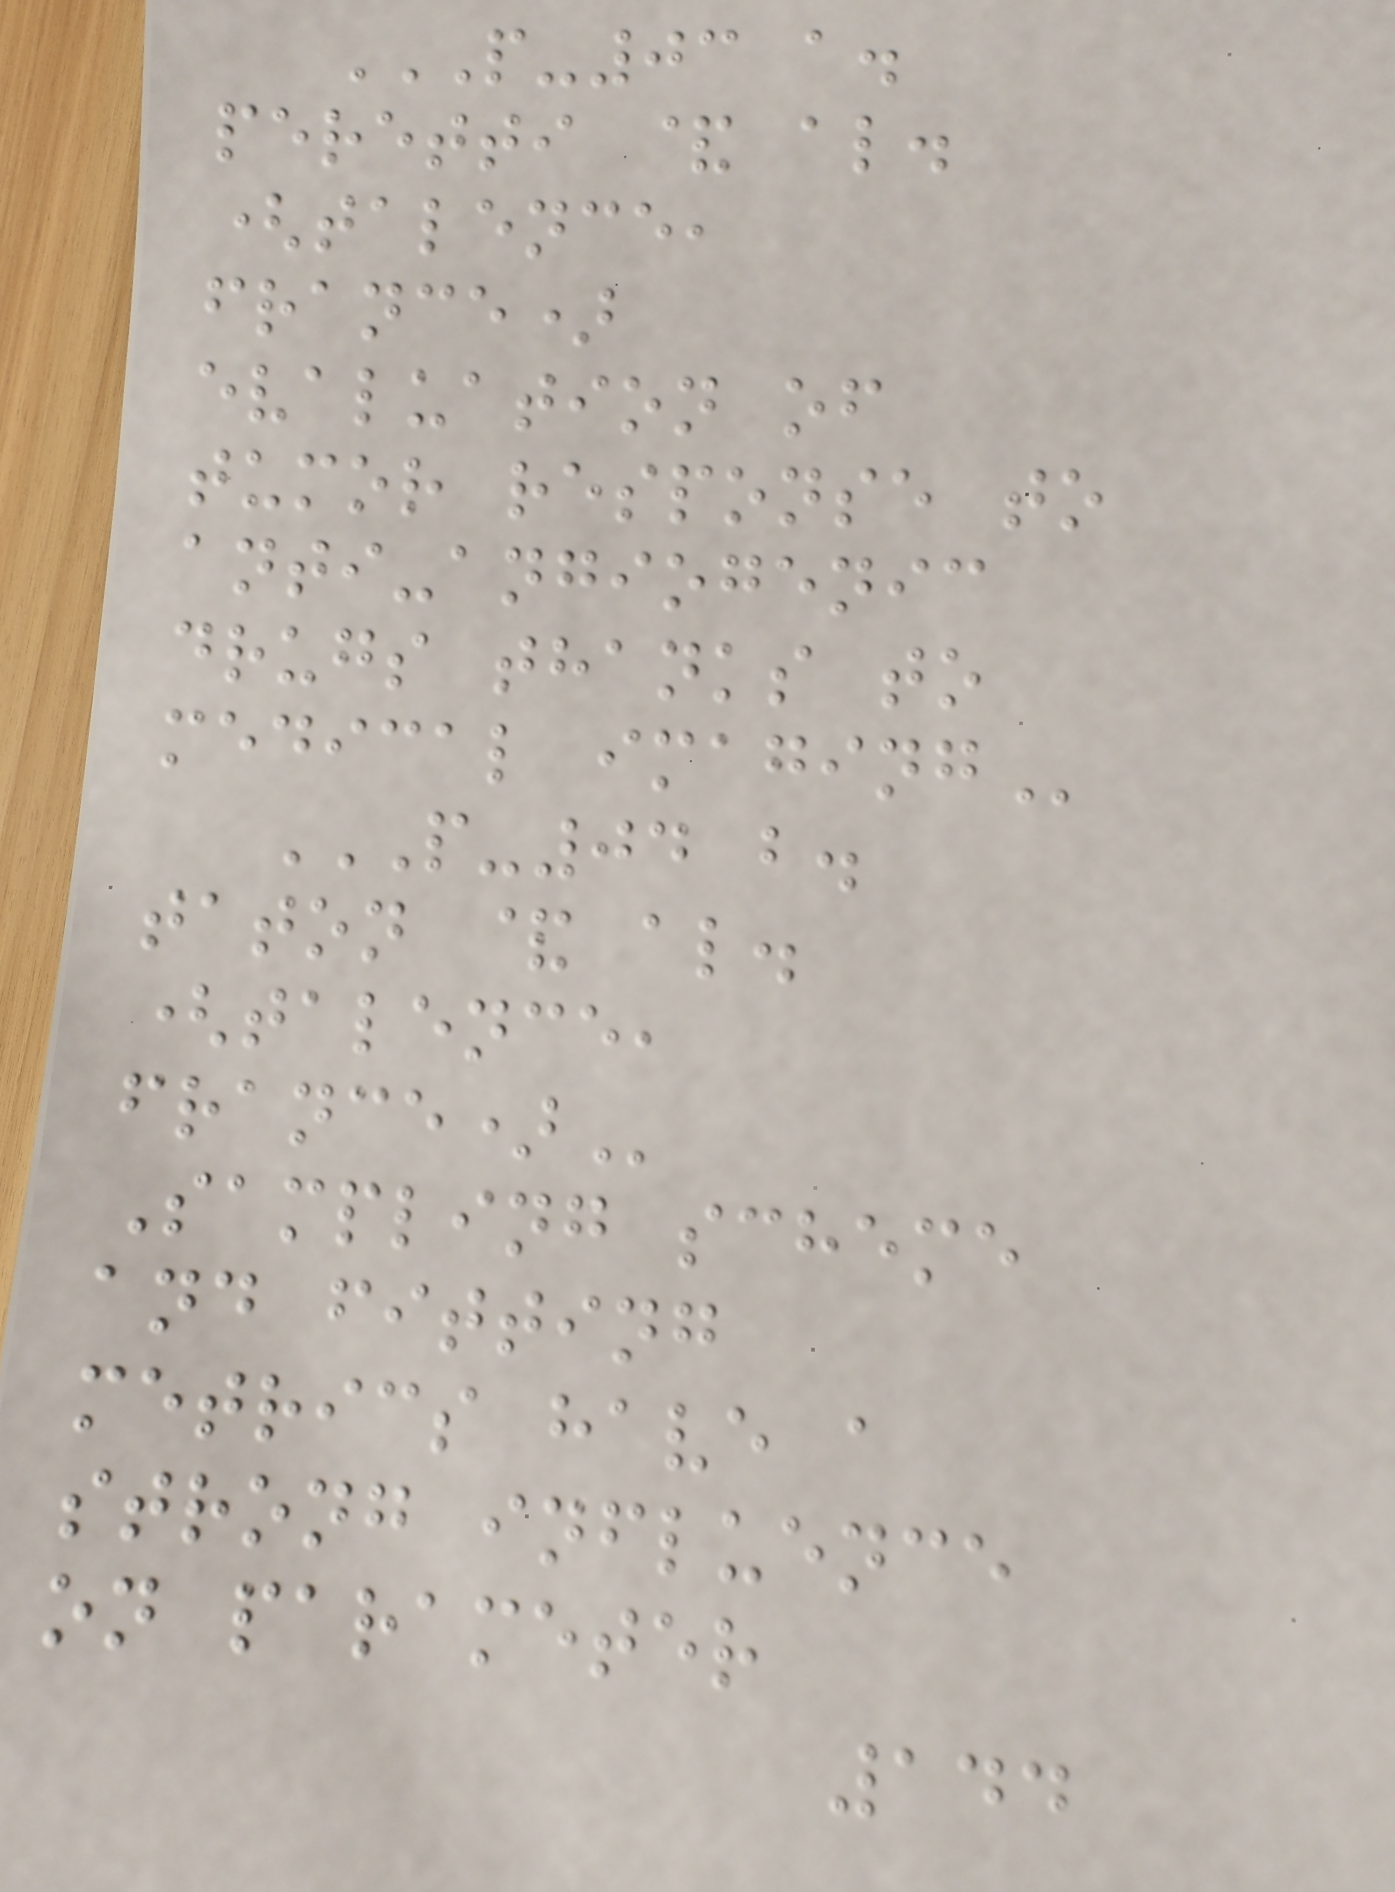P-03 A.
PERETTI & AL.
(TALENCE,
FRANCE)
EVALUATION OF
TUMOR RESPONSE TO
ANTI-ANGIOGENIC
DRUGS THANKS TO
MEDICAL IMAGING
P-04 B.
TATON & AL.
(TALENCE,
FRANCE)
Sampling scheme
and fitting
metrics have a
strong influence
on parameter
144
